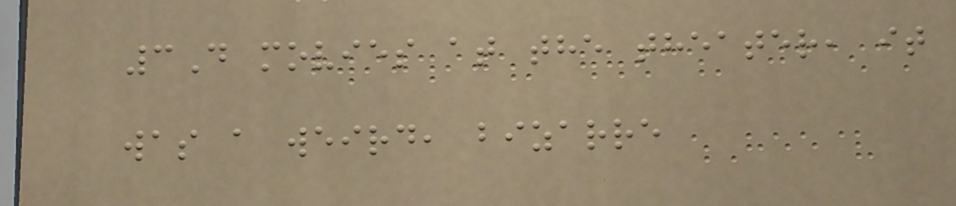3D movies at the theater, it
was a weird, bizarre
